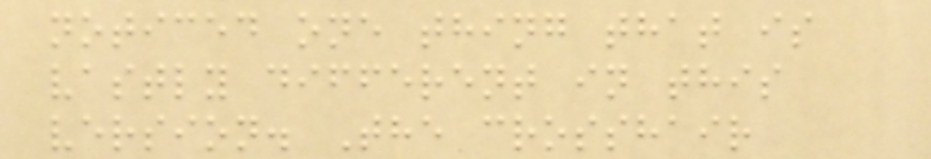noticed one thing that is
vastly different in this
version. The crosshair
